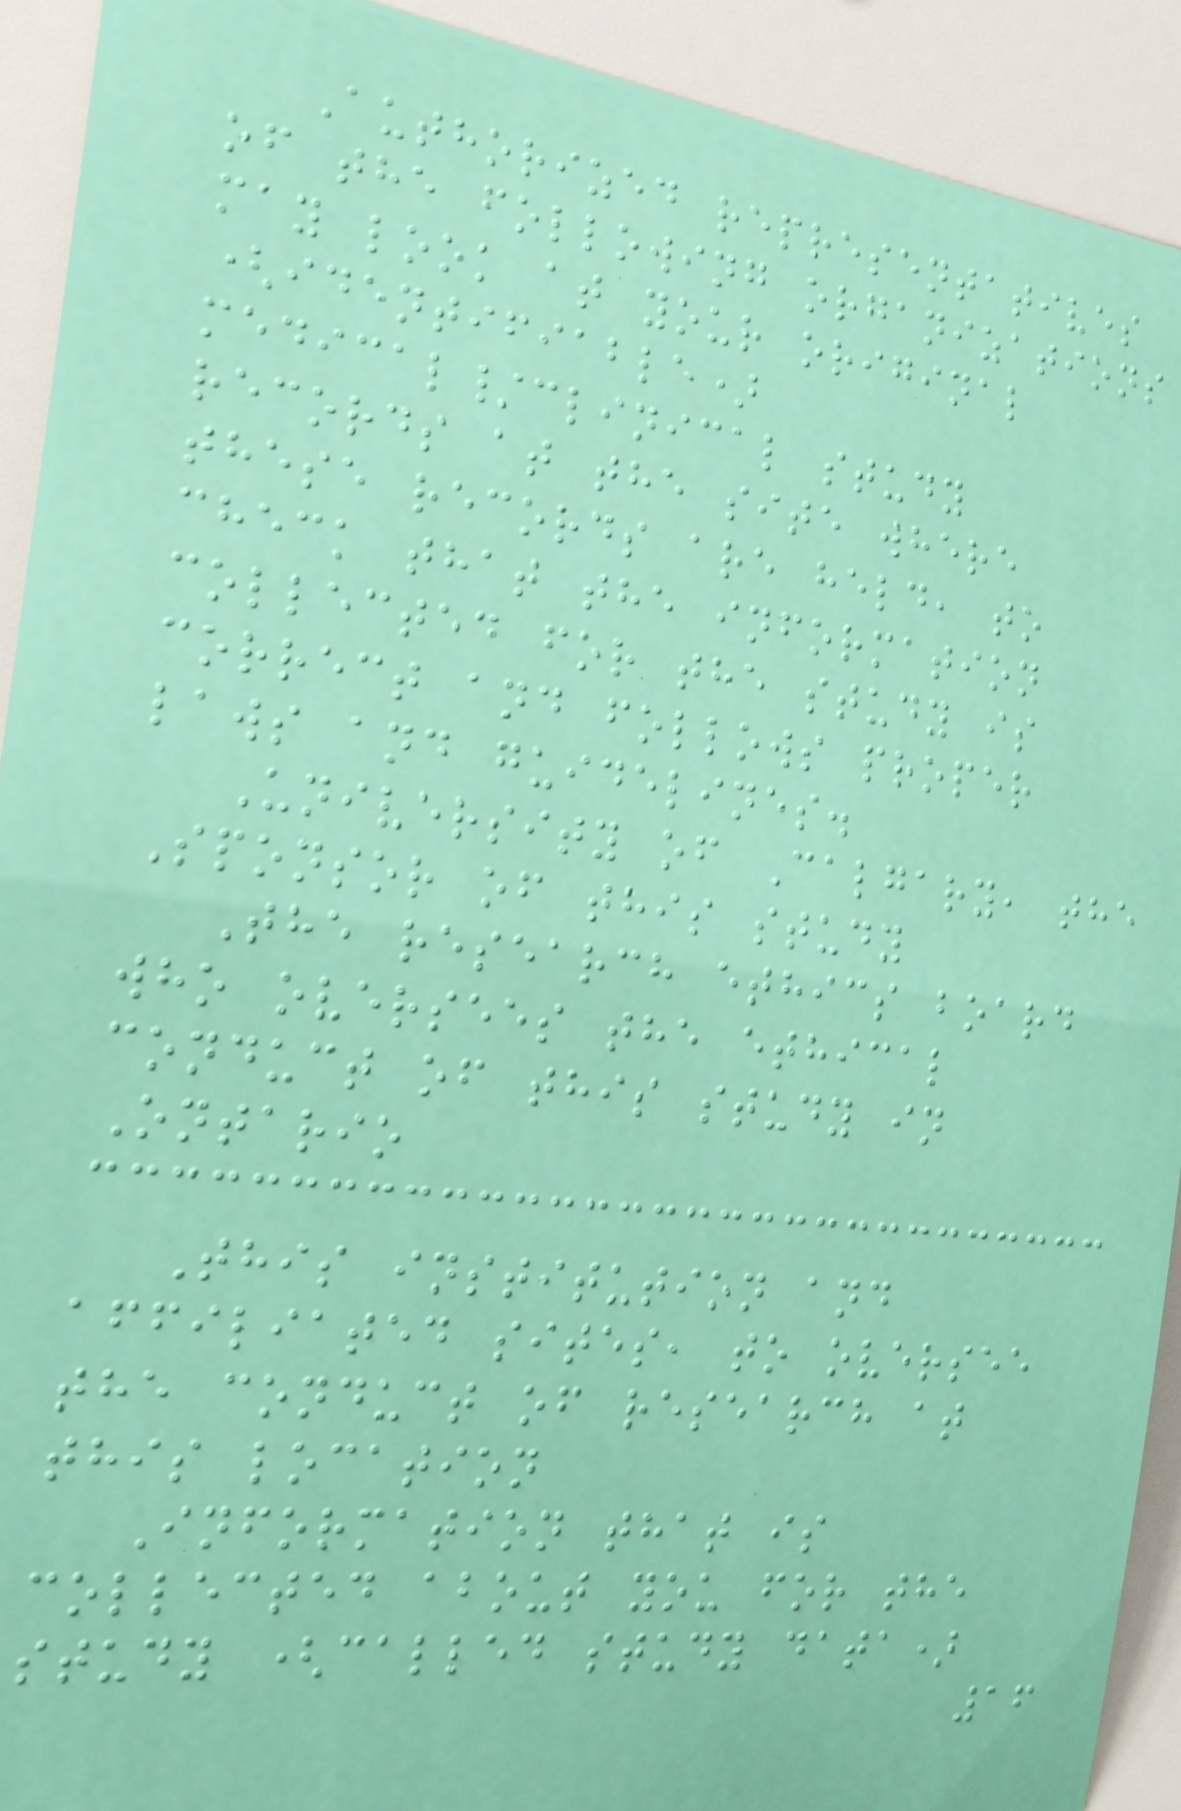Authorized representatives
of the following organizations
may look at your original
(identifiable)
medical/clinical study
records at the site where
these records are held, to
check that the information
collected for the study is
correct and follows proper
laws and guidelines.
University of Calgary, the
Sponsor of this study
The research ethics board
who oversees the ethical
conduct of this study in
Ontario
This institution and
affiliated sites, to oversee
the conduct of research at
this location
Information that is
collected about you for the
study (called study data)
16
